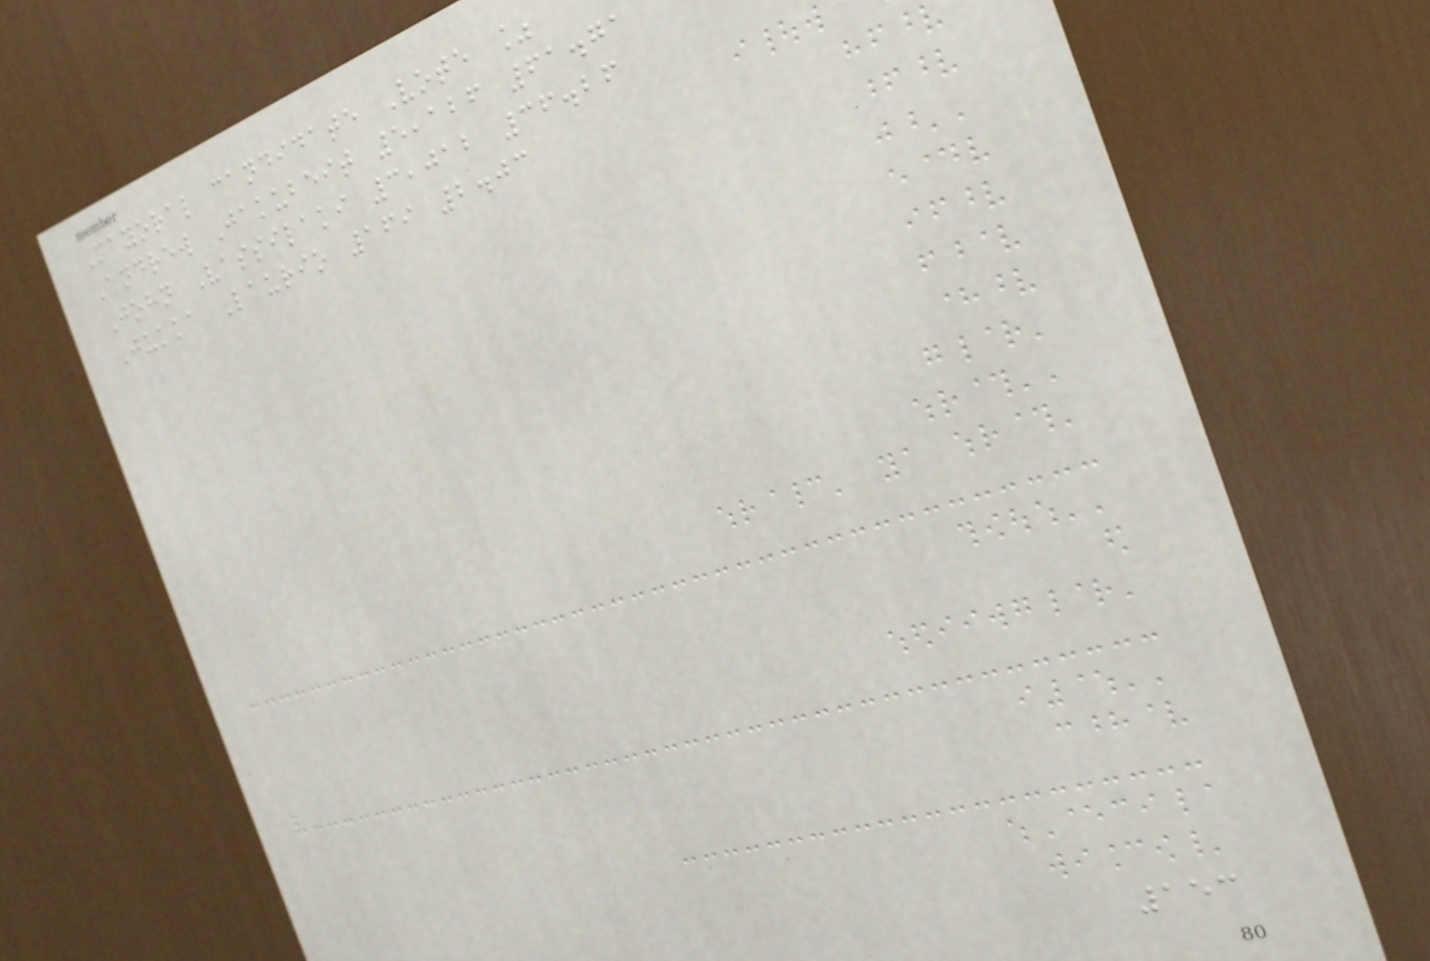Mayoral candidate Vote %
Andrew Jakubeit 5,126 61.71
John Vassilaki 3,012 36.26
Jukka Laurio 169 2.03
153
